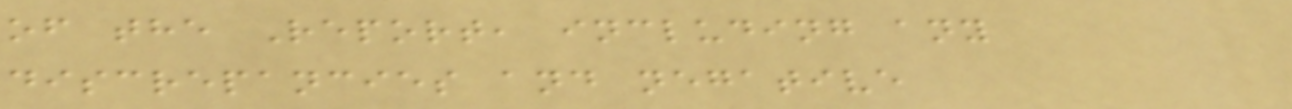of the Report, including any
discrepancies and negative
